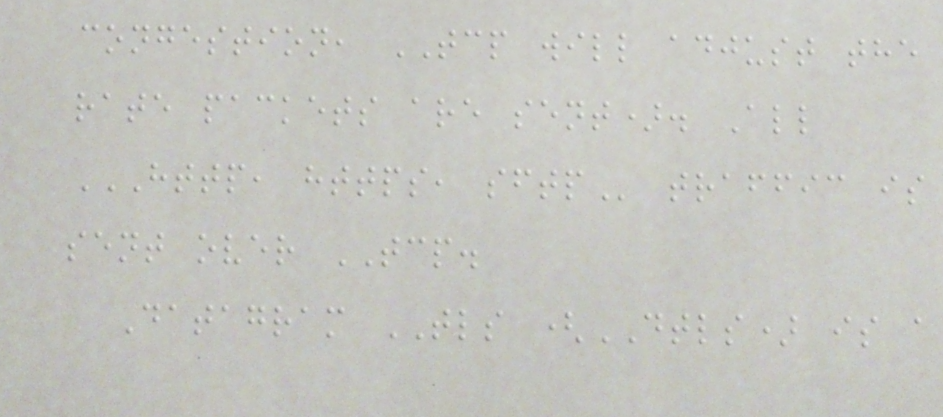congestion, TCP will adjust the
rate packets are sent). All
HTTP, HTTPS, SFTP traffic is
sent over TCP.
Datagram TLS (DTLS) is a
